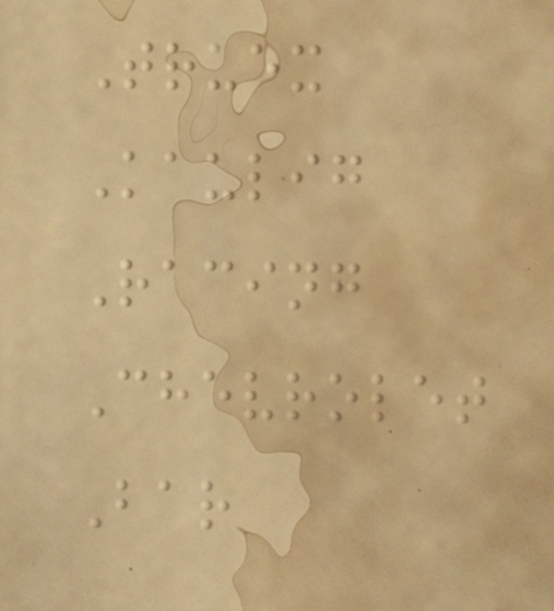Truex
Kaulig
Racing
Chevrolet
Bar
